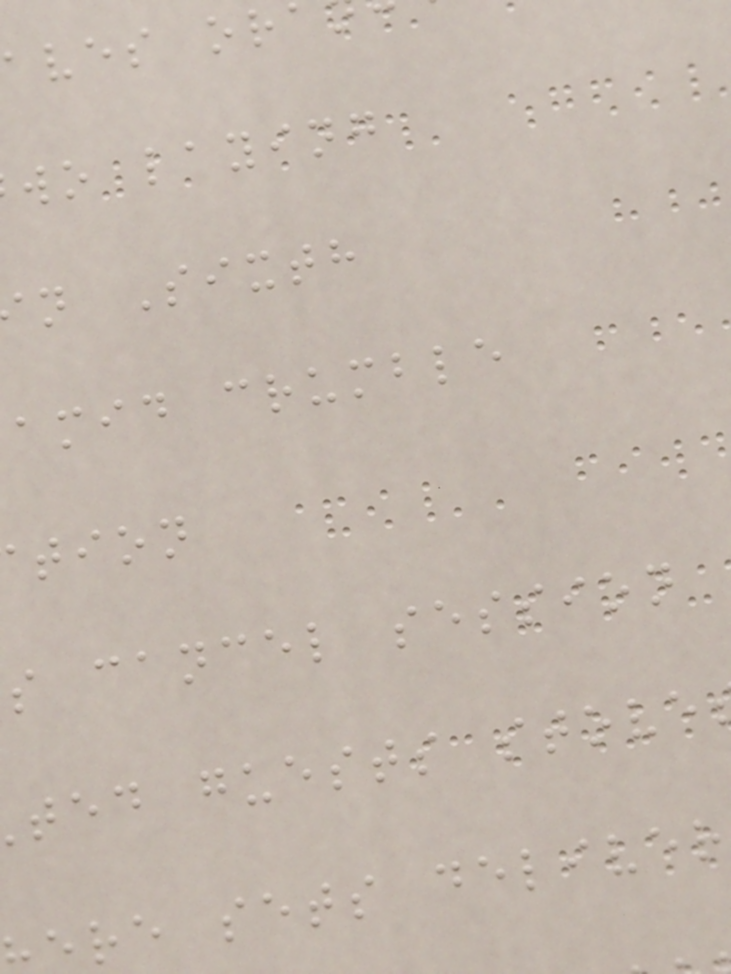aves or
wo laying
n Sixth
amid crumble
tion
s cancel session
ted guests stove
ere sets deliver
